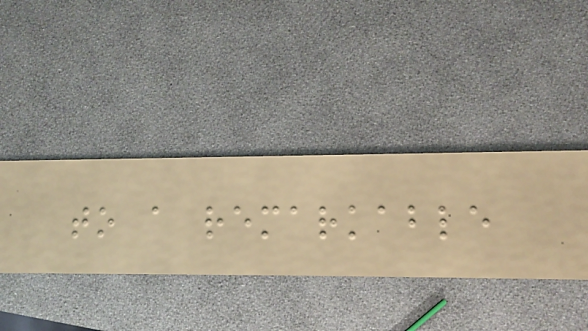to a remarkable
